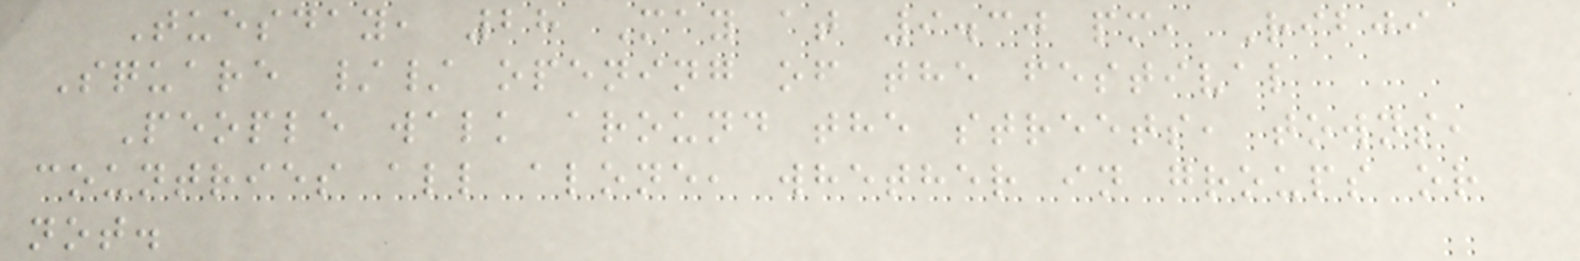Tuesday, 28 May at 9.30 pm, Ribji
Square // opening of the festival
People walk around the streets, towns,
countries all alone, whether in groups or
not.
